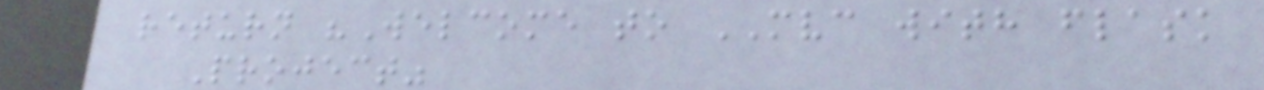return "Welcome to MVC with flask
Project"
